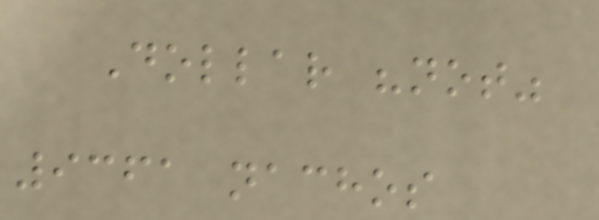Dollar "not"
9361 nachos
